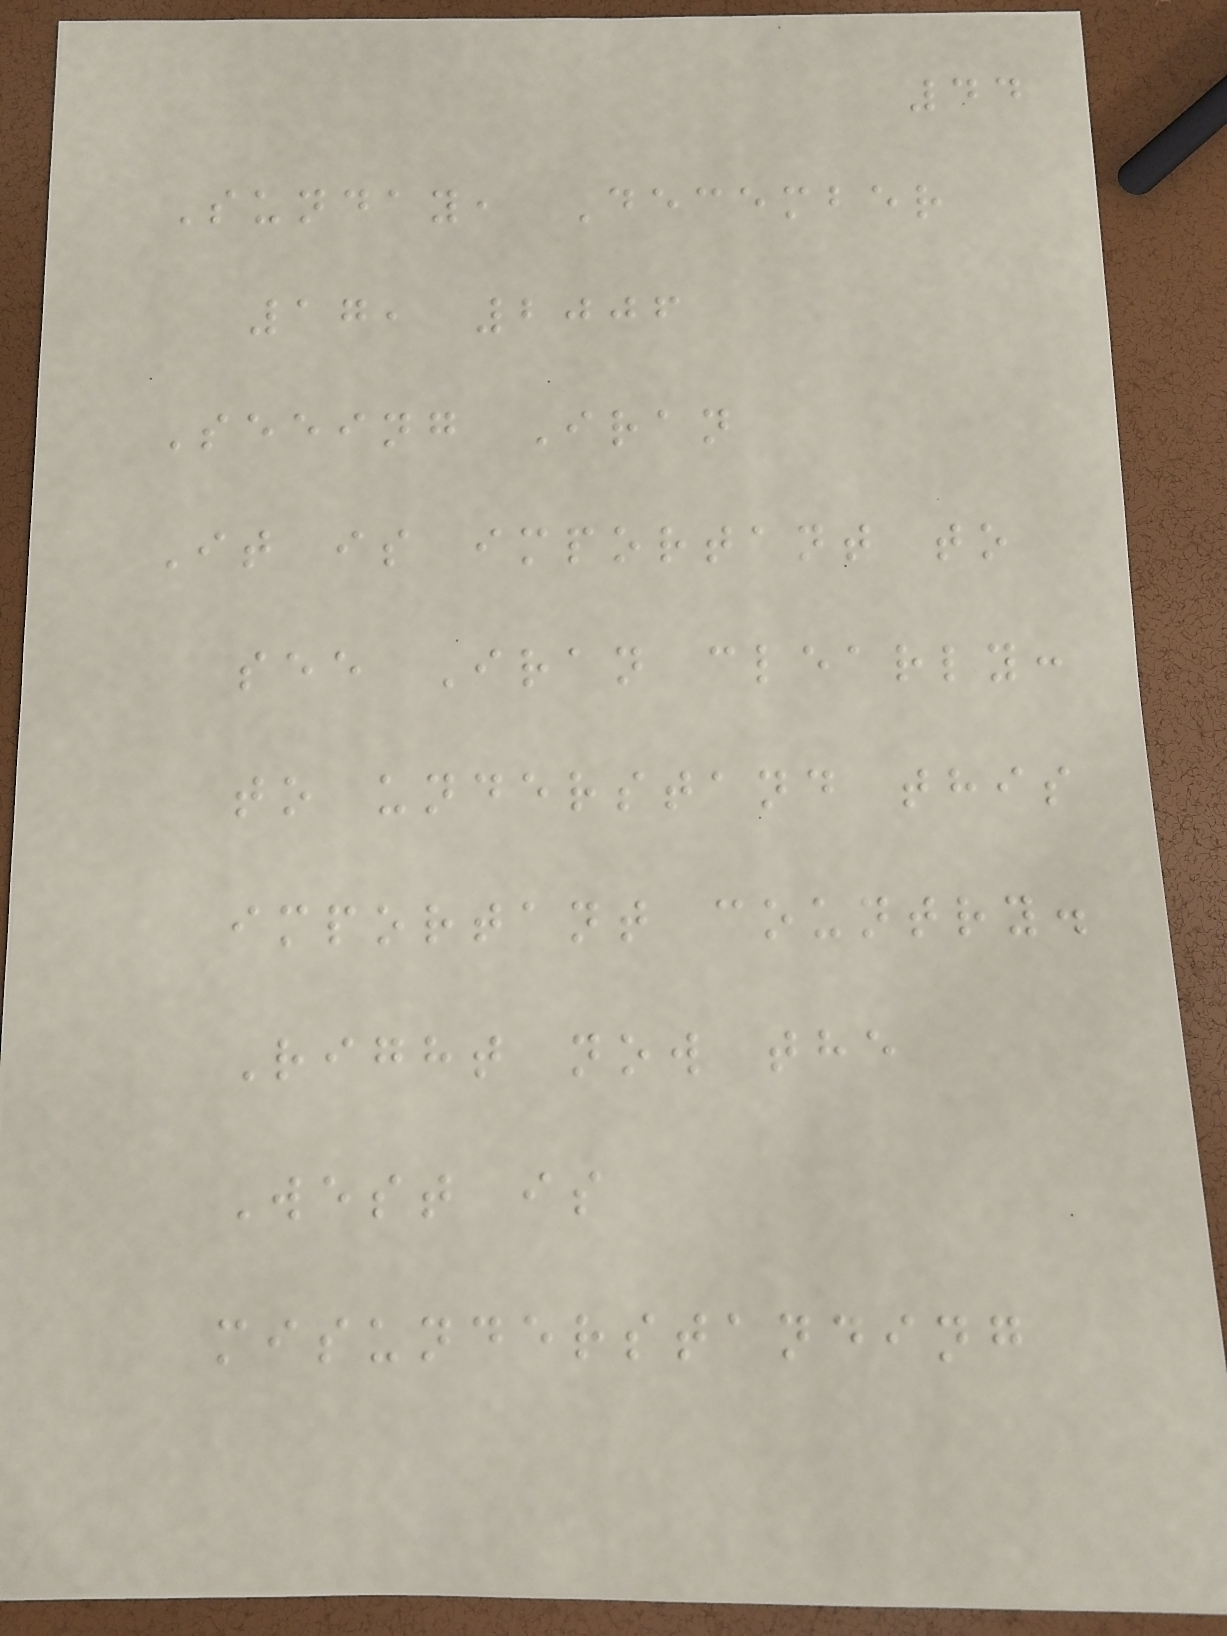44
Sunday, December
17, 2006
Seeing Iran
It is important to
see Iran clearly:
to understand this
important country.
Right now the
West is
misunderstanding
